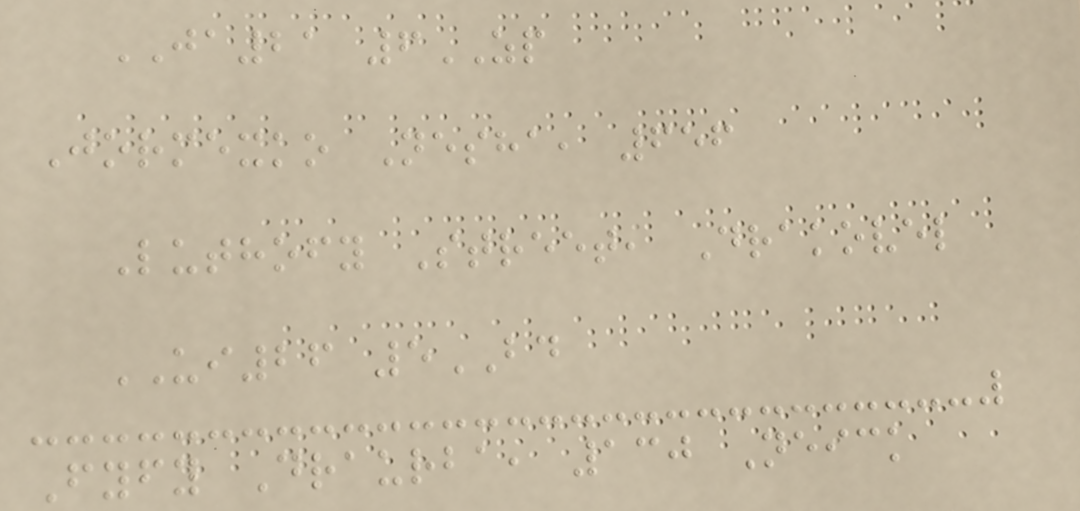JA21 6ZP
Jormexko Nesha, 656
Luthofy Street, Drakovel
UI26 5BD
Fyfy Draurba, 130 Neick
